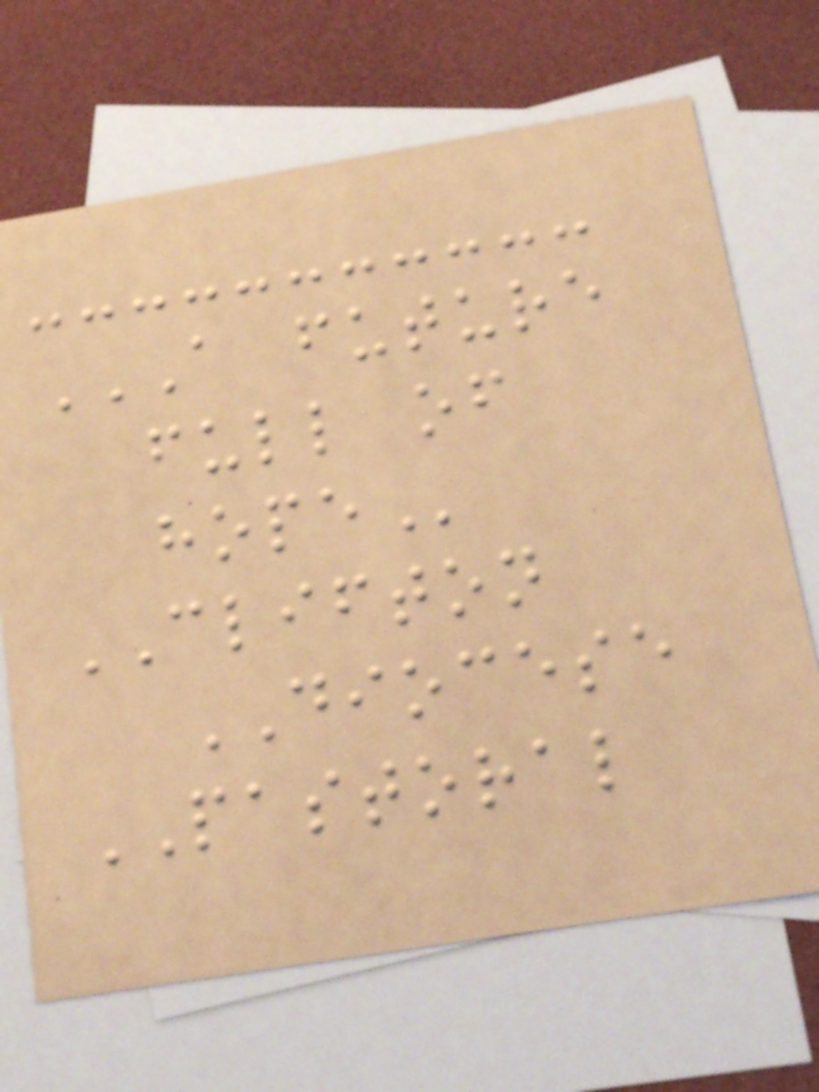A FUTURE
FULL OF
HOPE
CLIFTON
DIOCESE
PASTORAL
